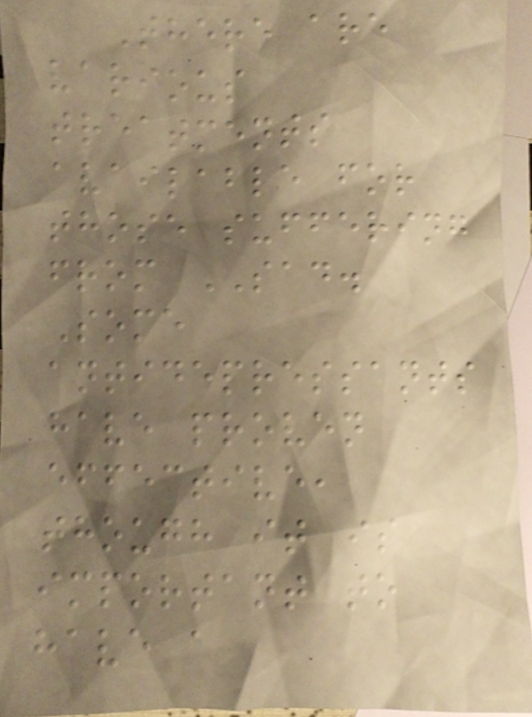There are
various
treatments
available for
those suffering
from SAD.
Some
antidepressants
have proven
effective,
though it is
important to
have a
